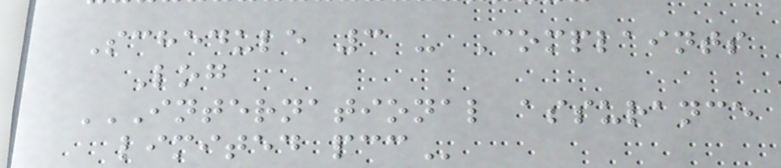Schedule 3 - Complaints
Log
INTERNATIONAL ASSURANCE
LIMITED PCC
